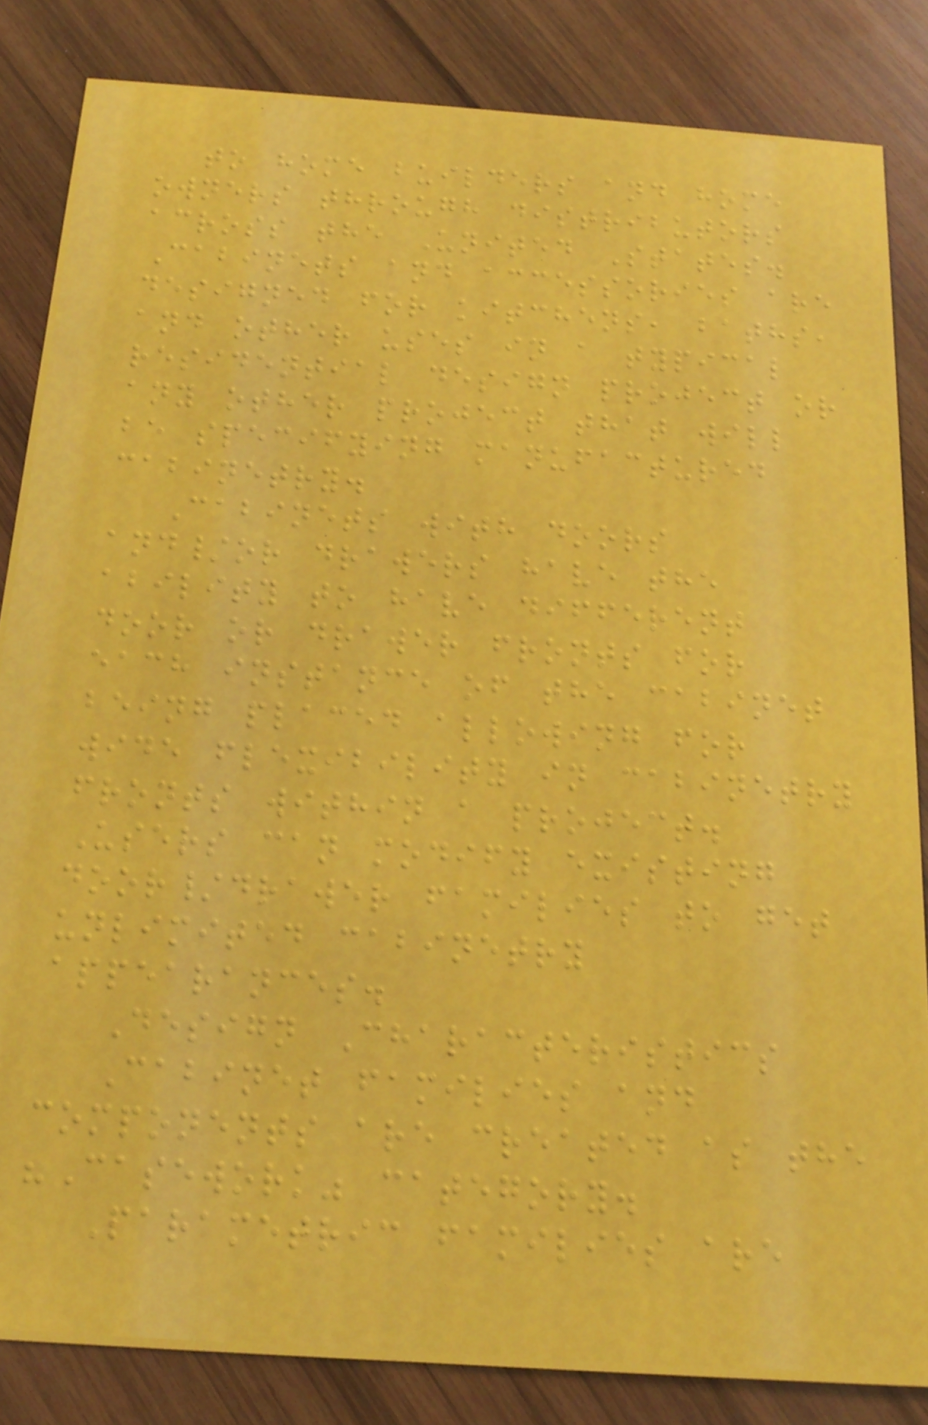to home builders and home
owners through distributors
across the United States.
Cabinets and accessories are
designed for kitchens, baths,
and other uses in a typical
residential design project or
any other project that will
be specifying manufactured
cabinetry.
Cabinets with doors
and/or drawers have the
ability to have different
door or drawer fronts for
each instance of the cabinet
being placed allowing for
wide flexibility in cabinetry
fronts within a project.
Users can modify existing
door/drawer families to get
unlimited cabinetry
appearances.
Design Characteristics
Cabinet families and
components are created as the
"Casework" category.
Parametric families are
